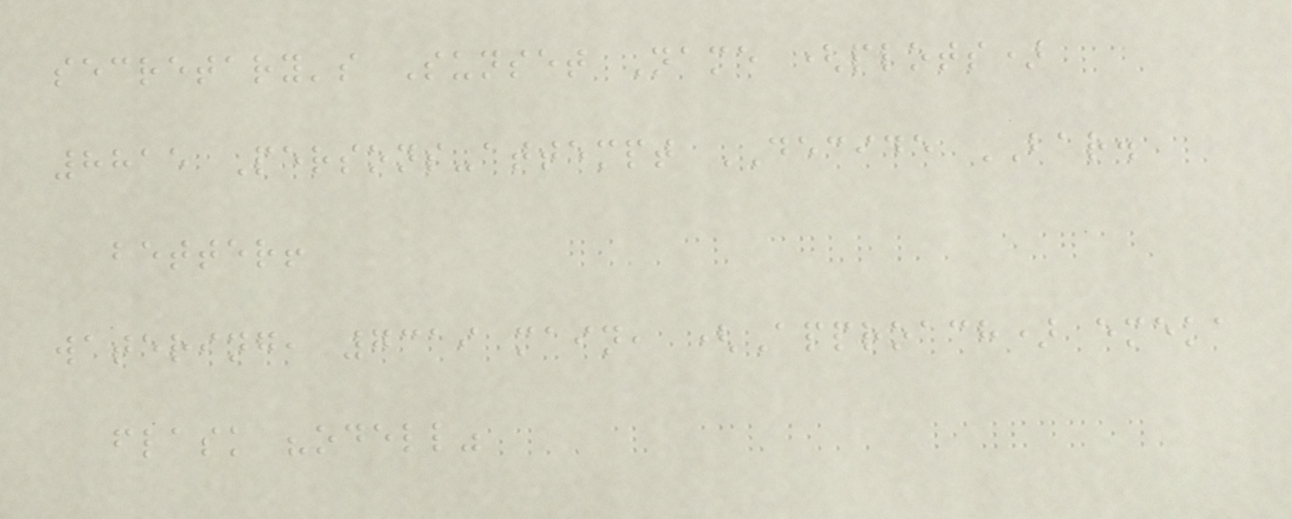secretary's Sunset Name (plots)
8815 Persons-attempt DECIDE BAR.
better!
watering, 7319 main, (Approach) emeka
flask "odell"
